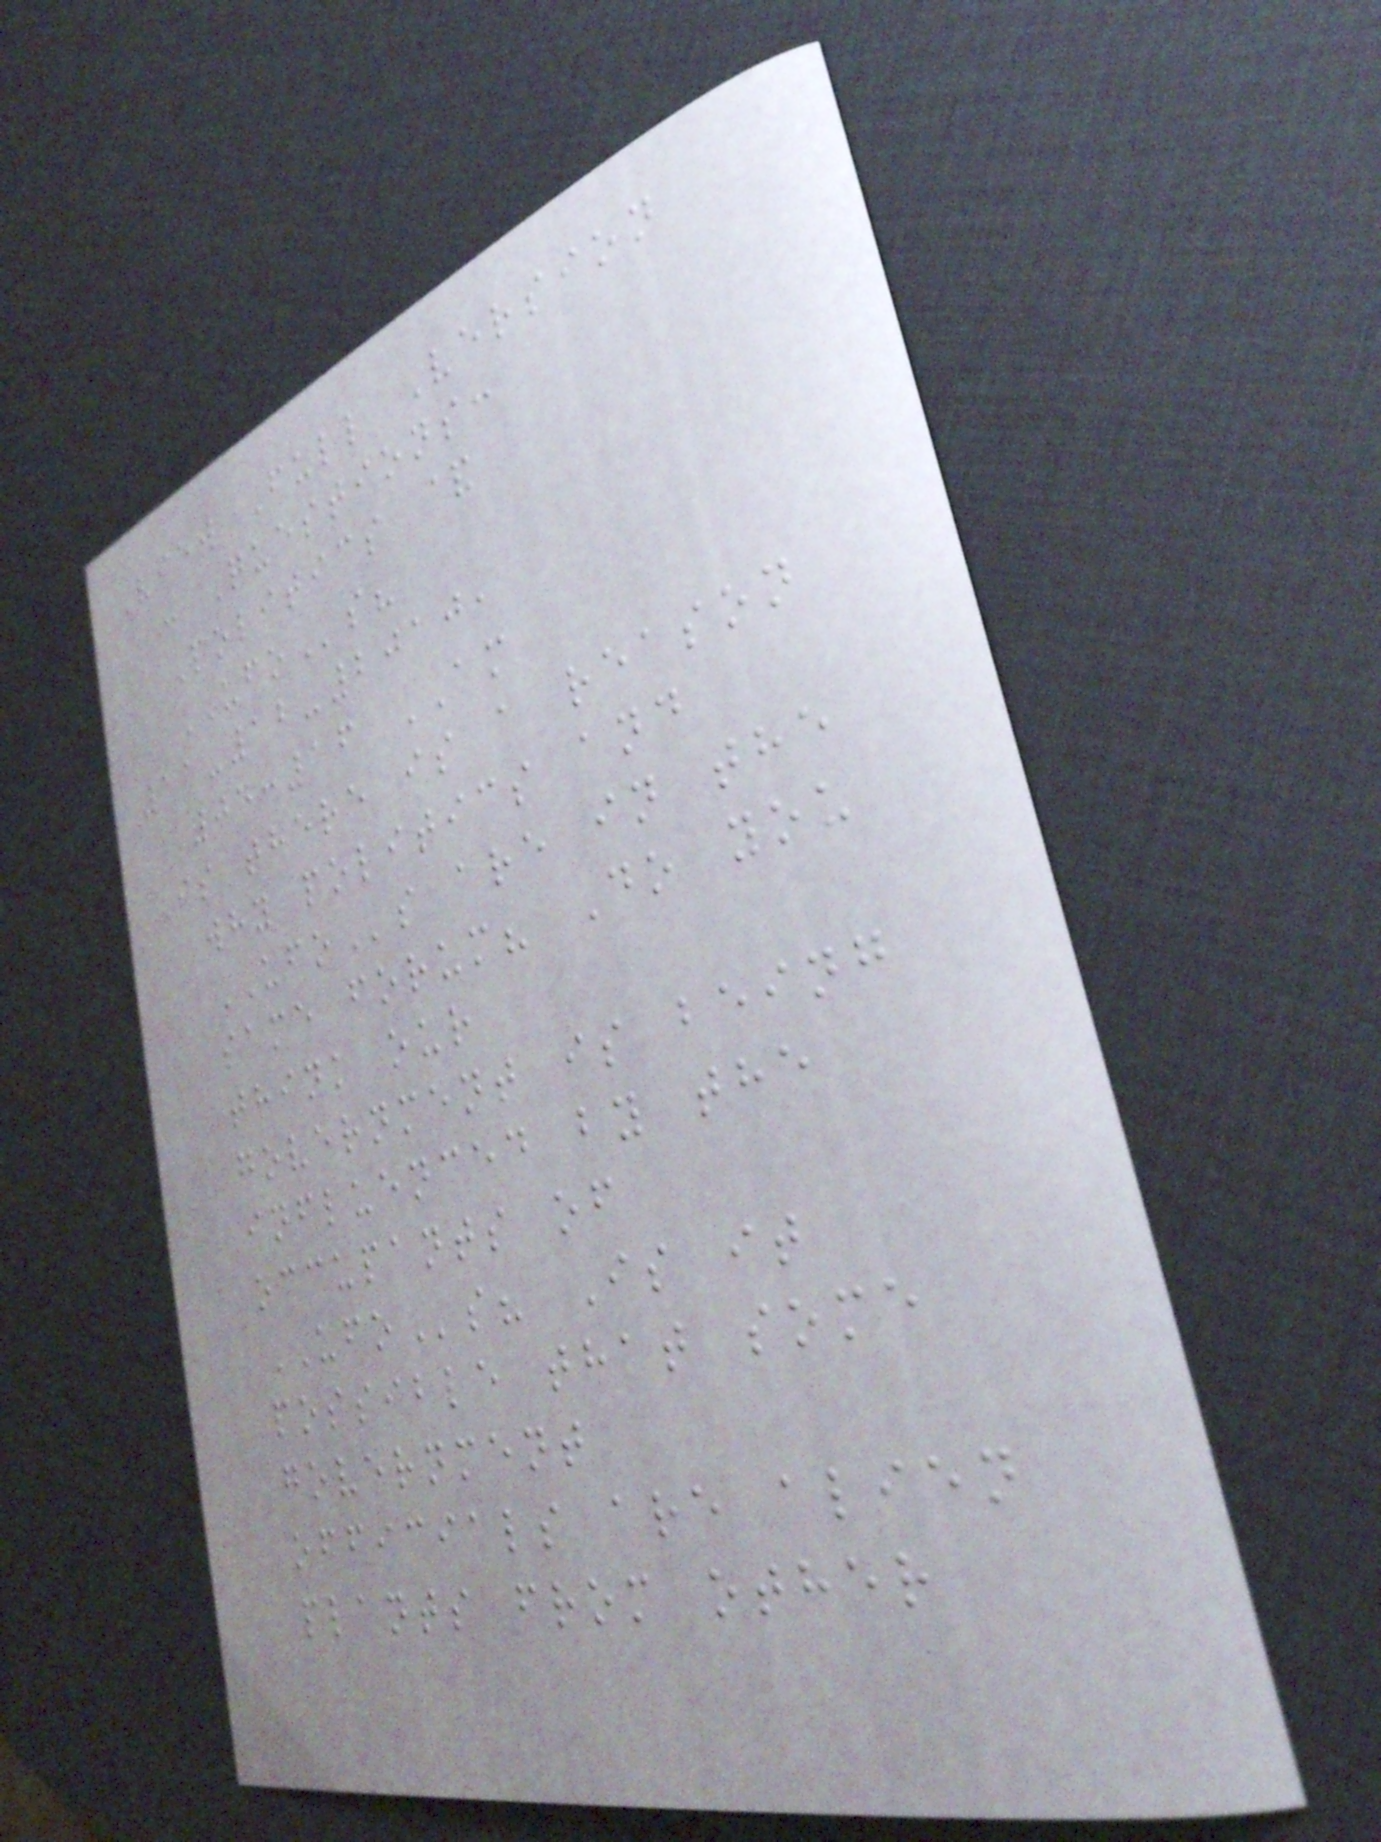View Full Version
: Questions:
Politics &
UFOs?
11-12-2010,
04:16 AM
Is there is a reason
why politics and
UFOs are in the
same forum? Do you
think our
government is being
influenced by the
occupants of
UFOs? Is it
possible that some
government
officials are alien
plants from other
